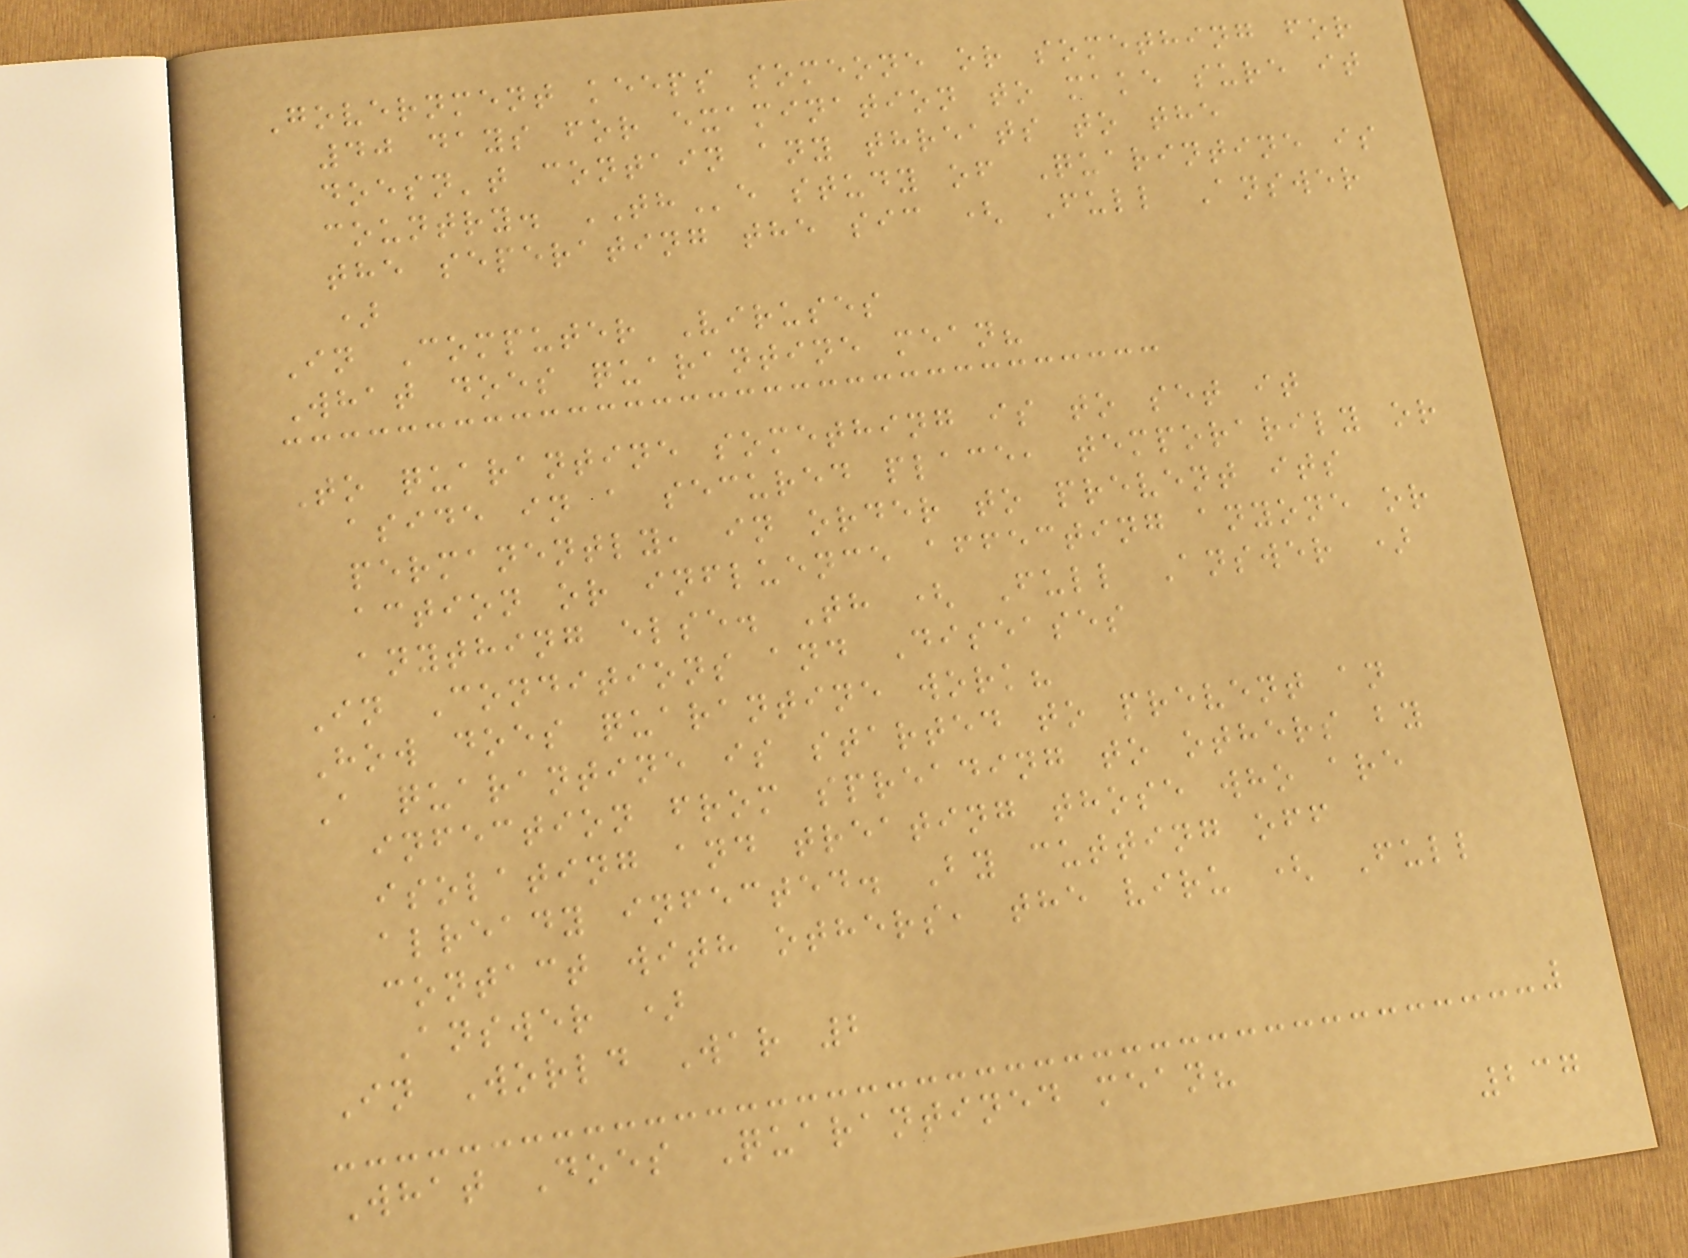Government keeps someone or something for
40 days for examination to make sure it
doesn't contain any threats to the
country. THe study of Quarintine is
the seperating the sic ( Full Answer
)
In Computer Viruses
What does quarantine mean?
To quarantine something is to set it
aside in a secured place, temporarily or
permanently, in order to prevent its
action or influence affecting anyone or
anything else. Th ( Full Answer )
In Conditions and Diseases
How does quarantine work?
A quarantine is started to prevent an
infection from spreading to others by
isolating and treating those who are
already infected. By cutting off
contact with others, the viru ( Full
Answer )
In World War 2
What Does Quarantined mean?
237
